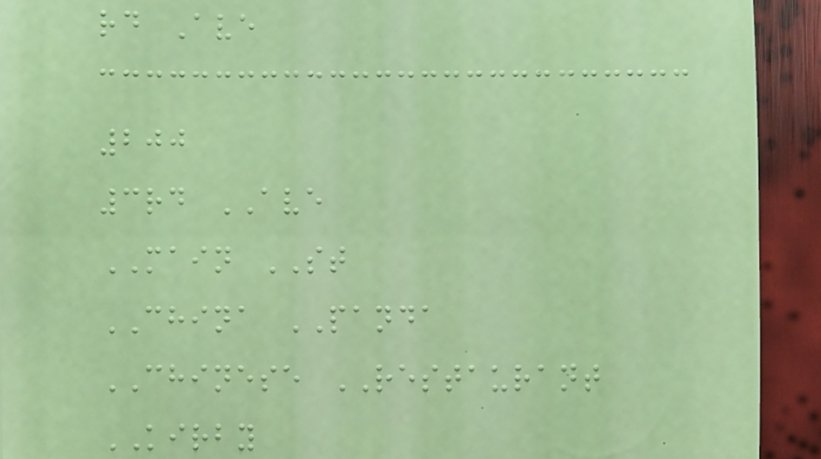rd Ave
200
3rd AVE
MAIN ST
CHINA PANDA
CHINESE RESTAURANT
KIRBY
